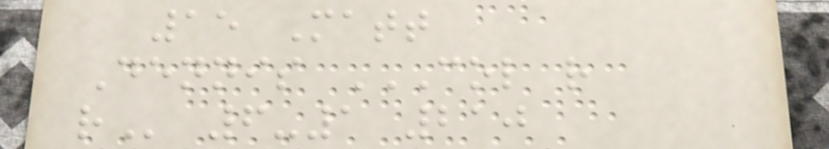15 Matt
Dennis COL R
R 6-1 210
